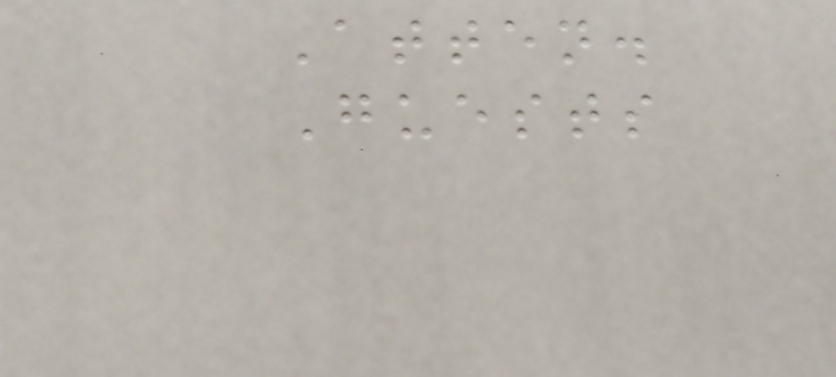Atten.
Guests
